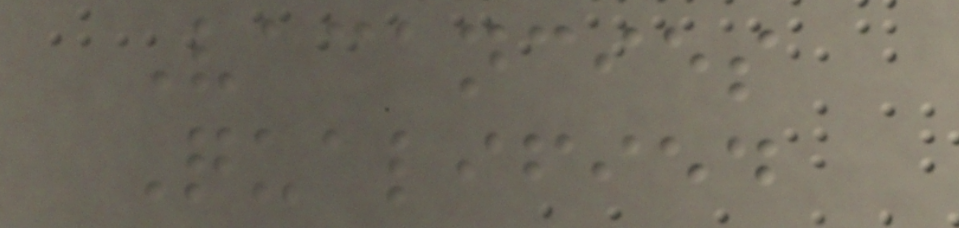Vacancies
Qualified
